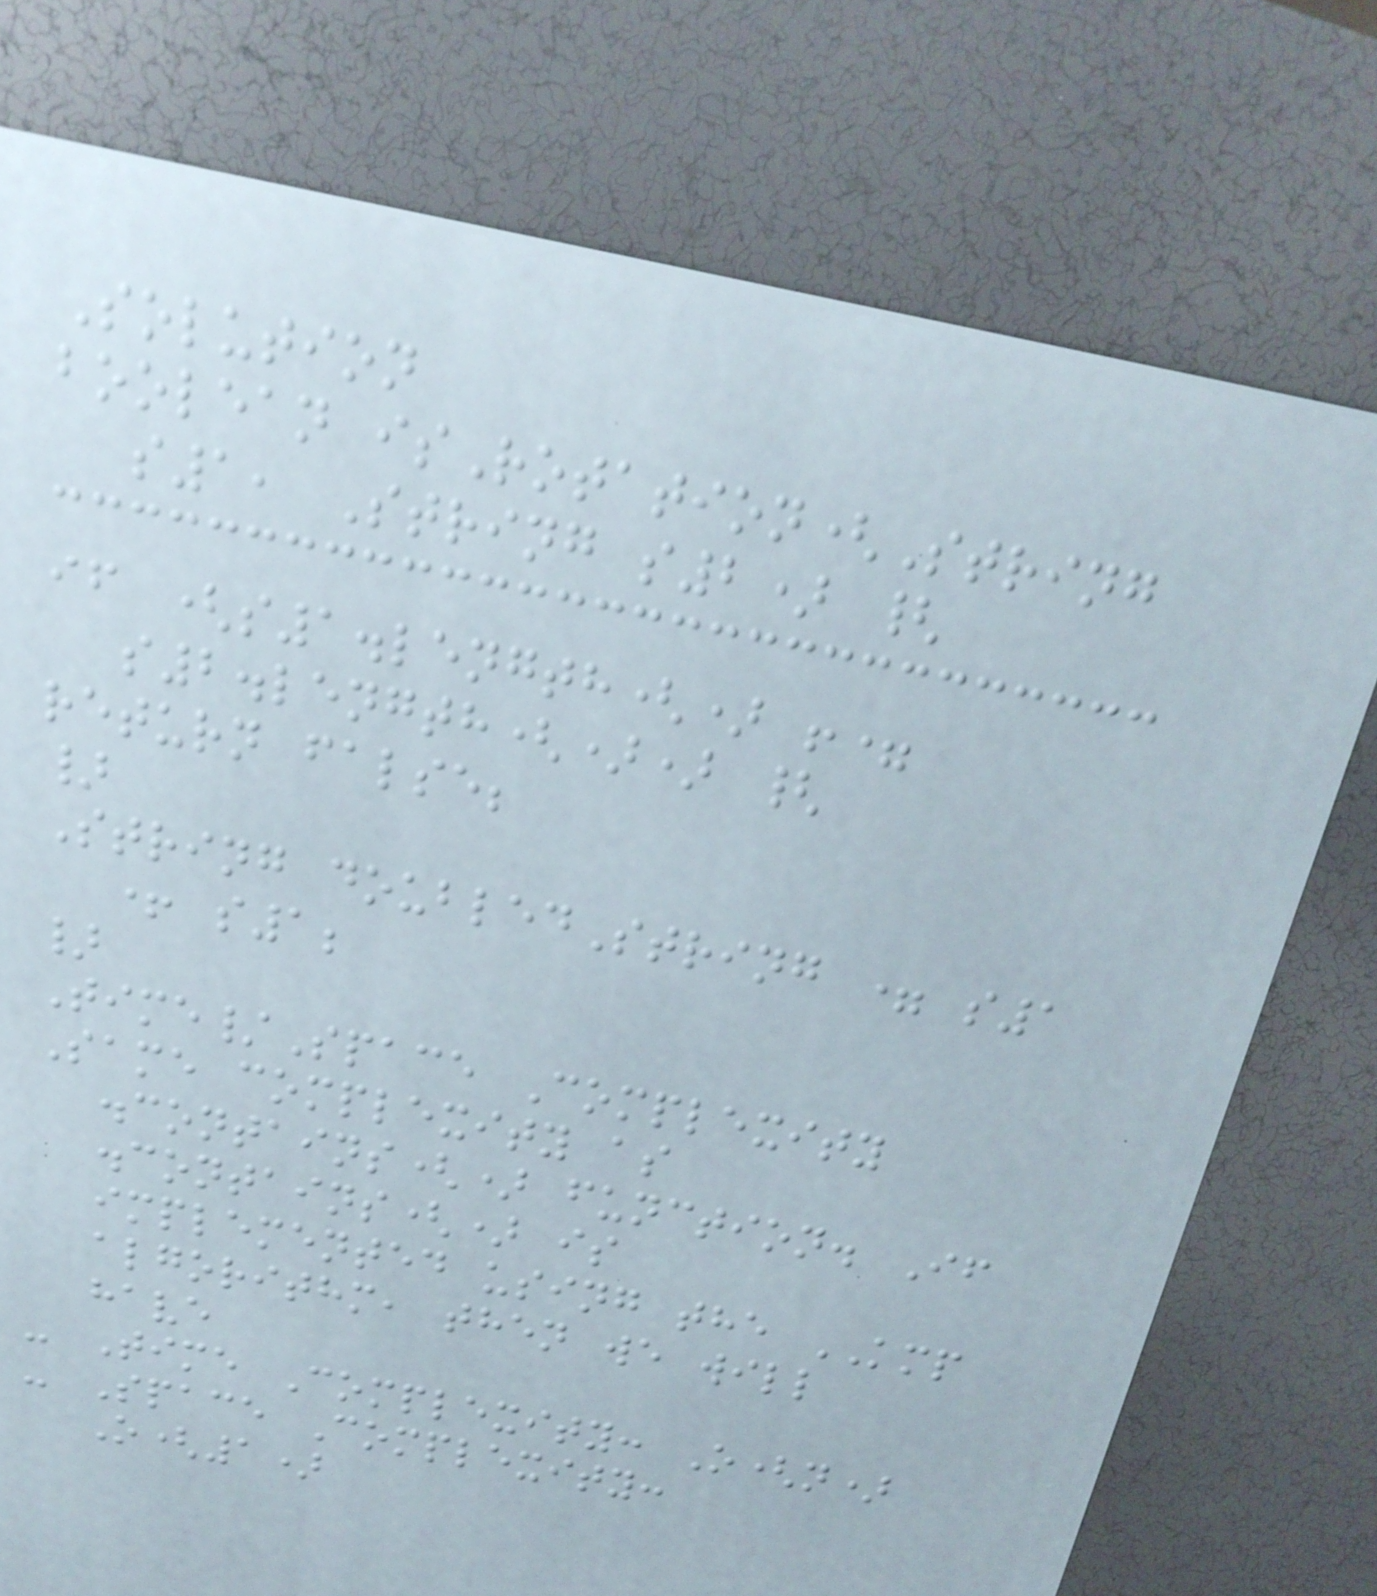Solution
boolean isRotation(String
s1, String s2) {
if (s1.length() !=
s2.length()) {
return false;
}
String doubledString = s1
+ s1;
}
Time/Space Complexity
Same complexity as
.contains() function. If
.contains() is
implemented using the KMP
algorithm, then we will
have
- Time Complexity: O(n)
- Space Complexity:
O(1)
